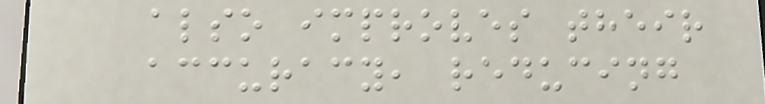also improves their
accuracy, reducing
